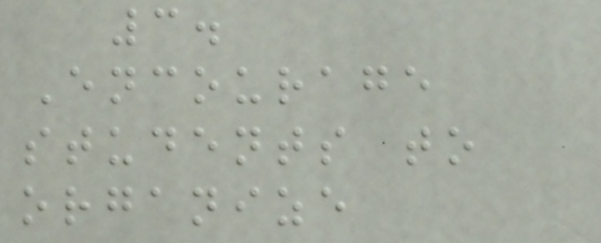3.
Encourage
students to
organize
